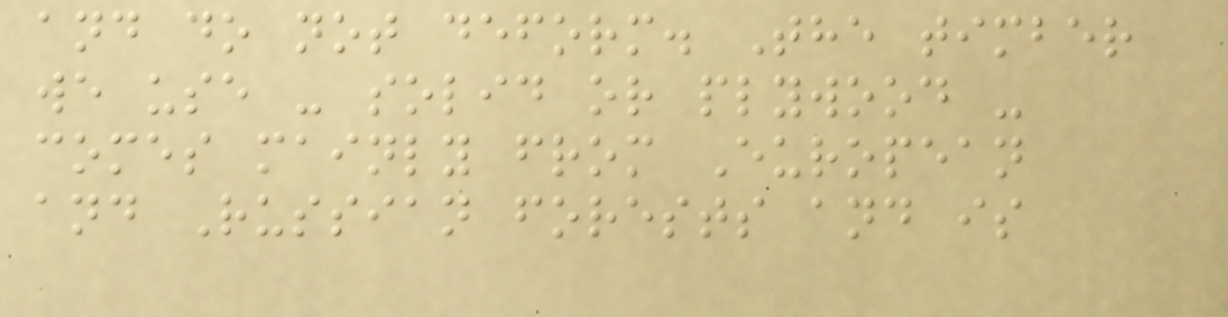and do not deform. The timber
we use - solid or plywood -
comes mainly from European
and Russian forests and is
